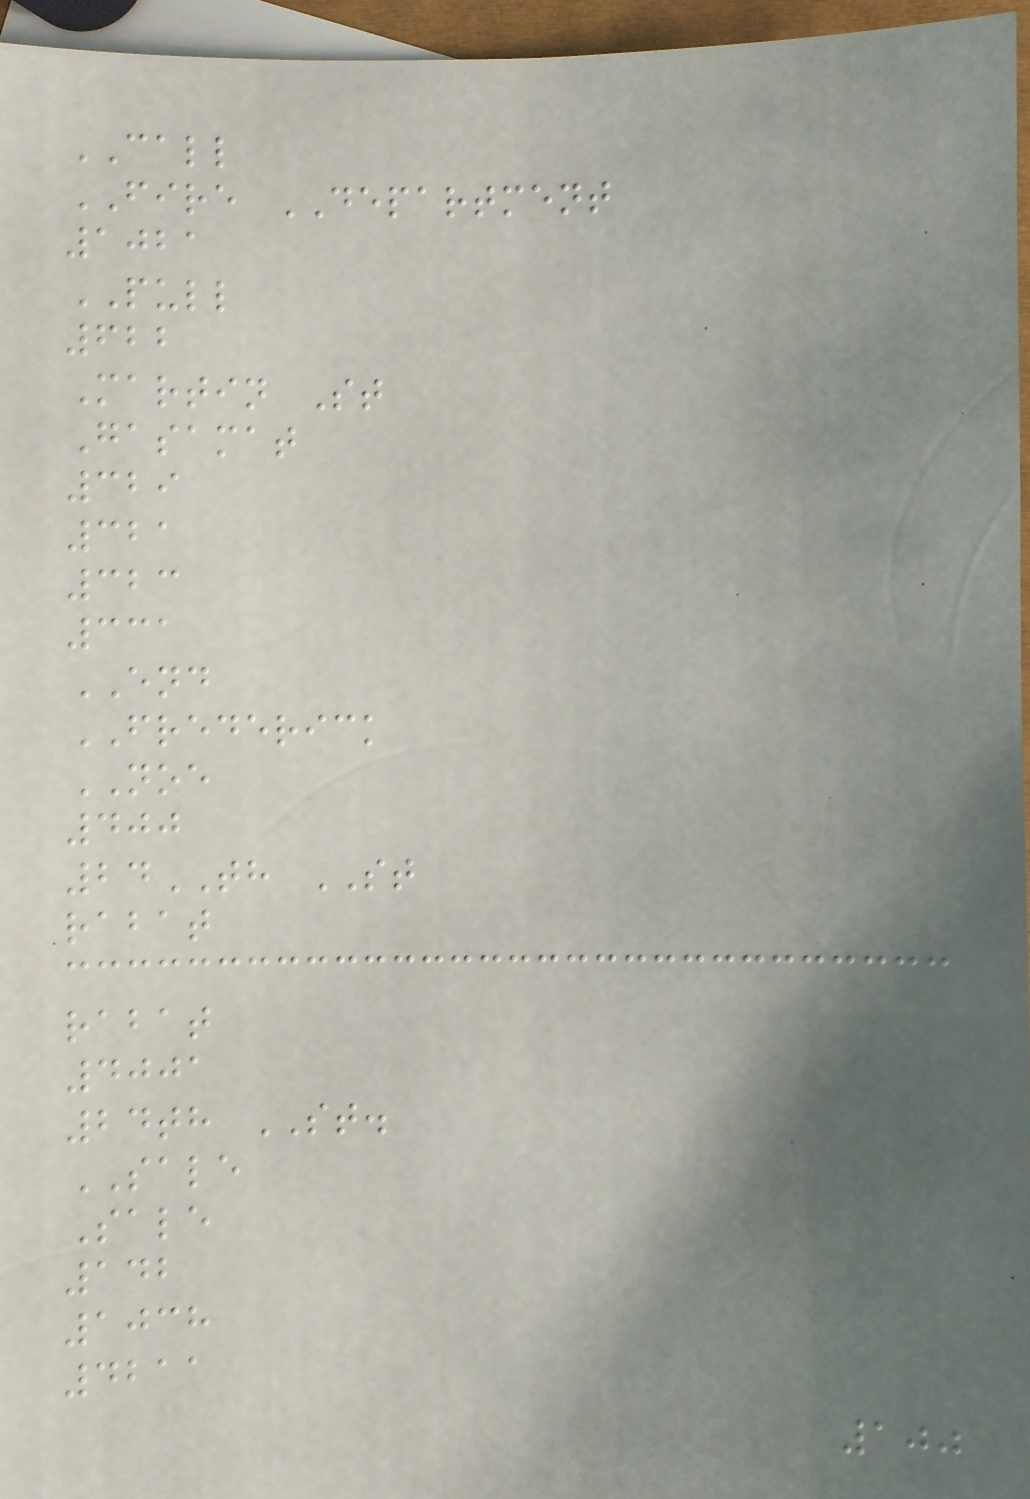CALL
FIRE DEPARTMENT
1021
PULL
622
Martin St
Gasamat
329
321
323
331
END
FREDERICK
NOE
400
24TH ST
rabat
rabat
4001
24th ST.
SALE
Sale
142
1038
4211
100
